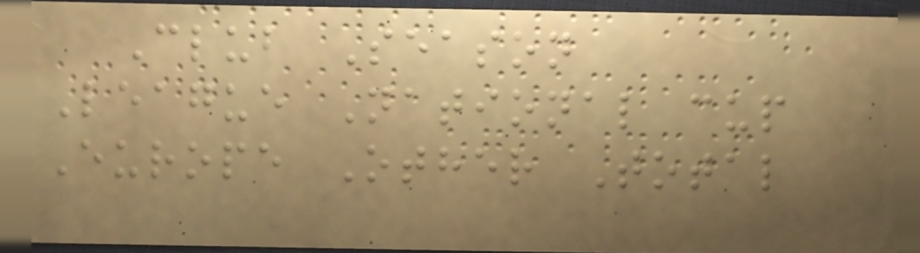Club Season
League National cup
Europe Other Total
